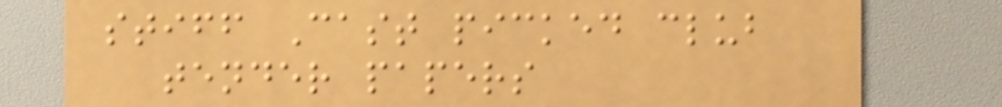stiff Cast picked club
tender papers
